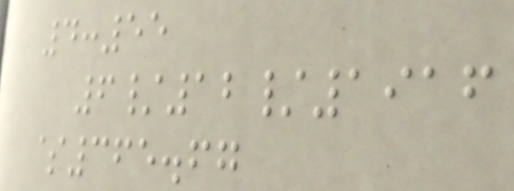4:55
6/12/1916
$365.67
